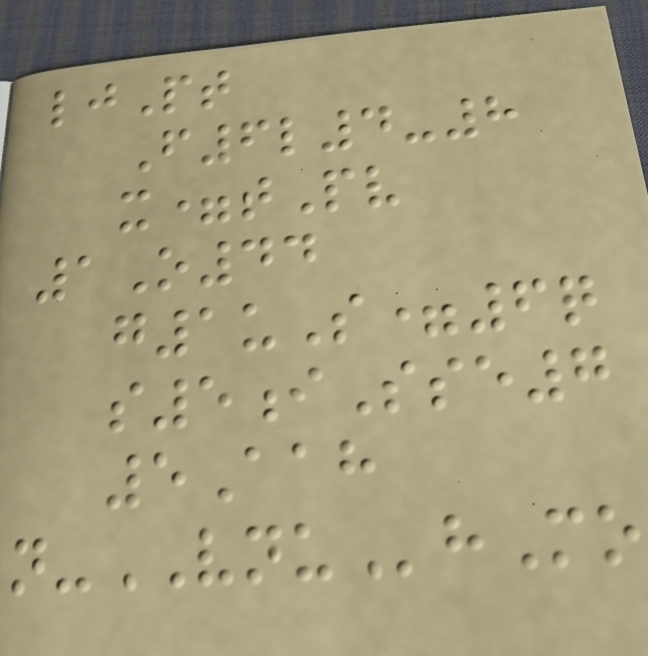ljPt
F6l4-8
x=tPv
1O44
g1uS=6q
s5iSse7
5Aah
n-VNUhMo
